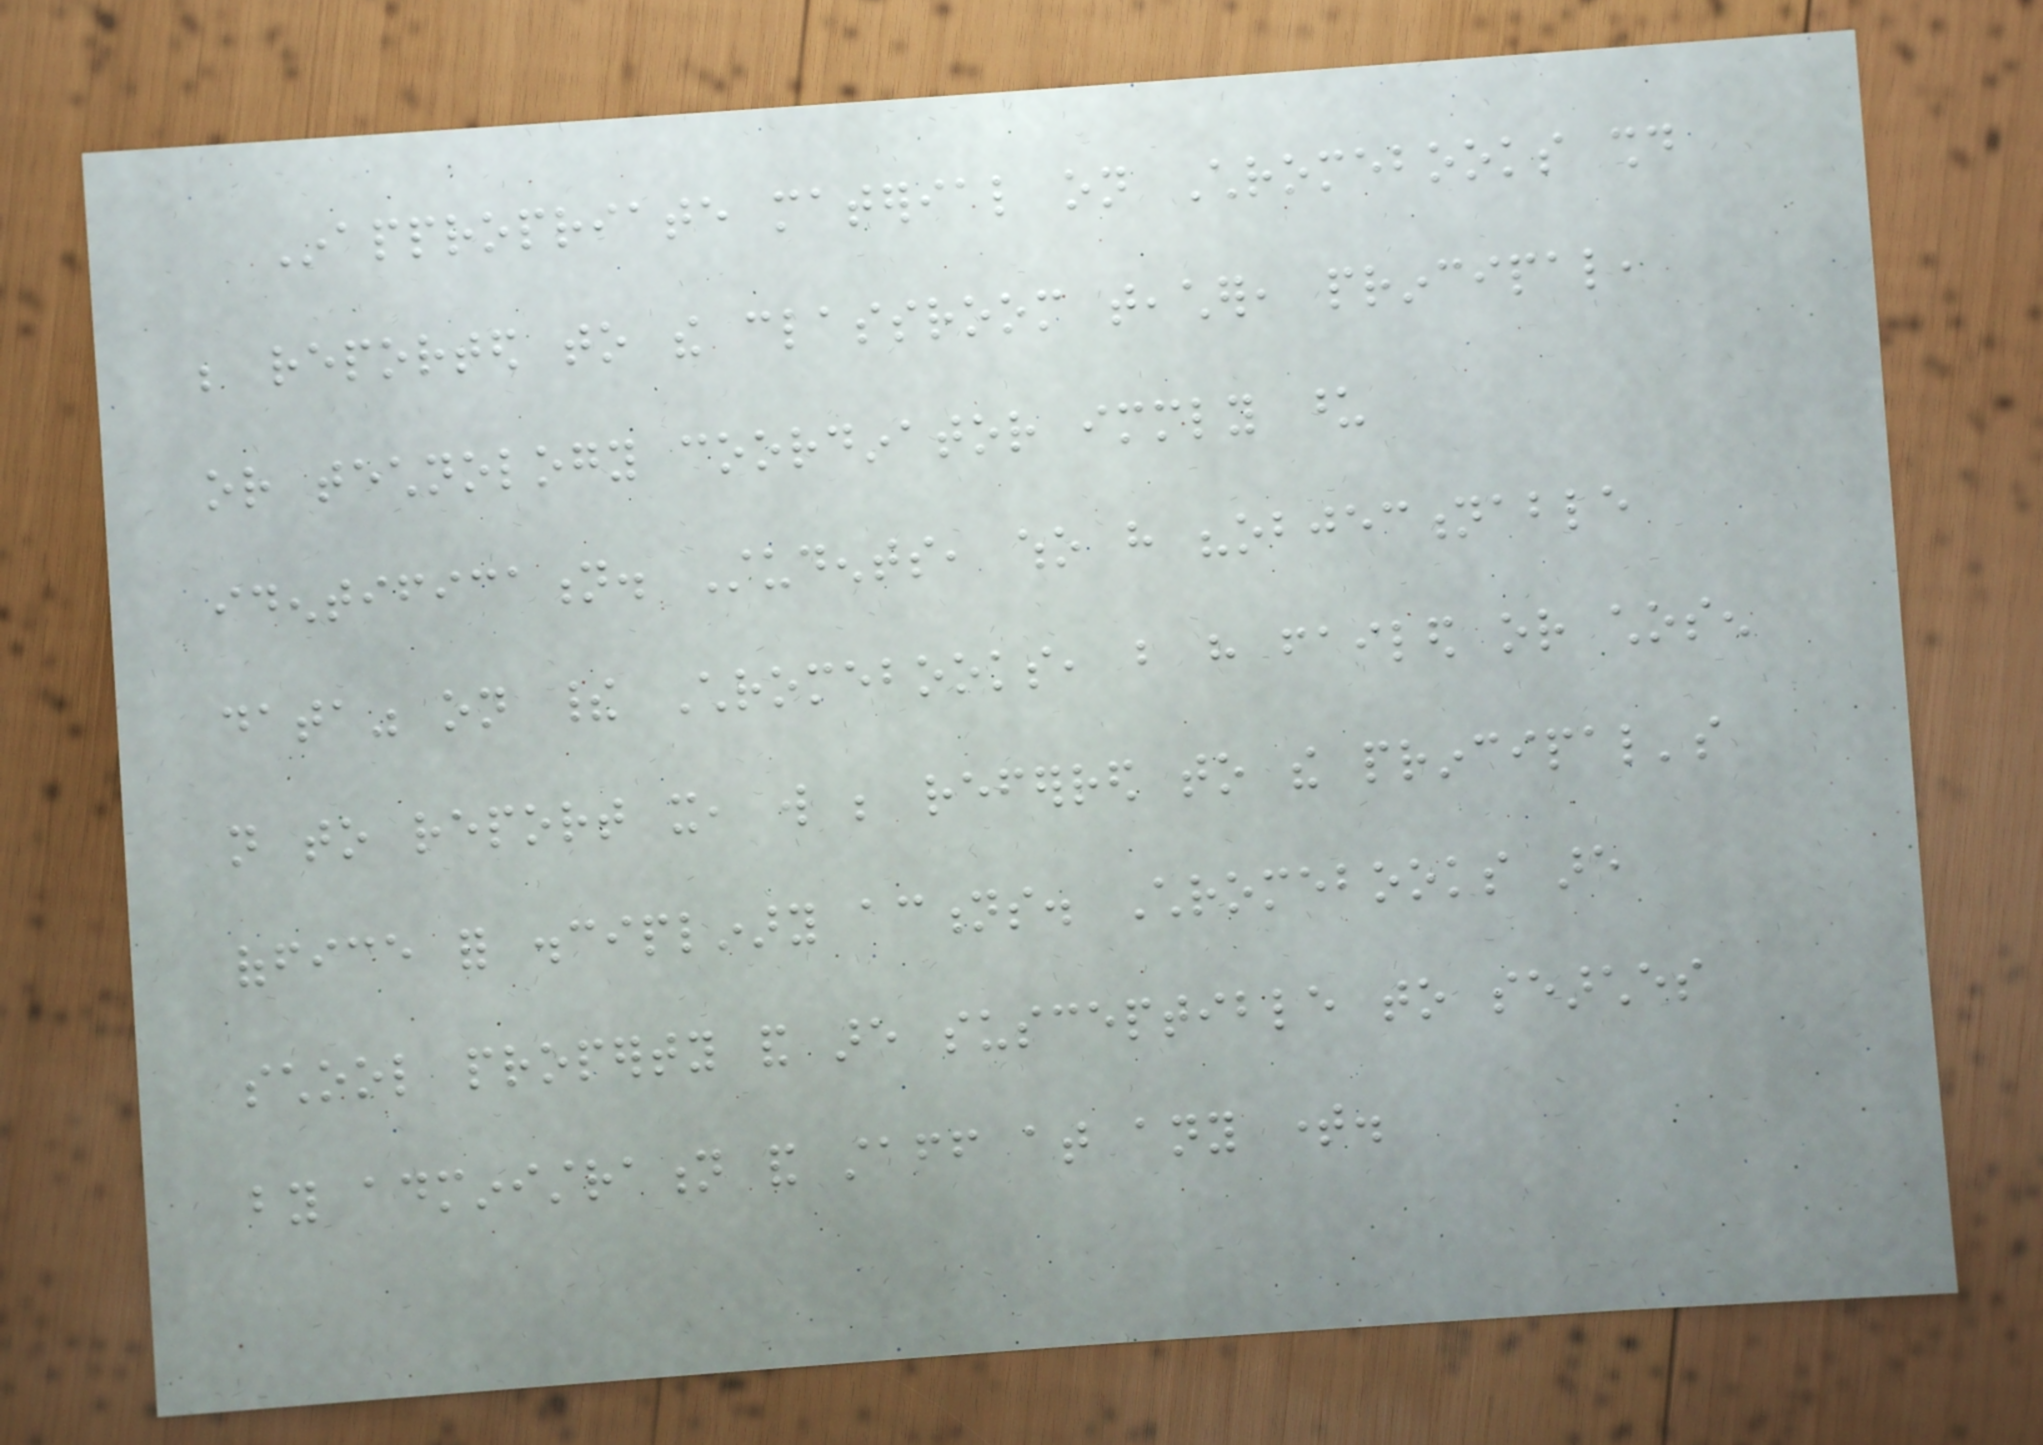Inappropriate material on Chromebooks should
be reported to the classroom teacher, principal,
or technology coordinator immediately upon
identification. Students, who have "objectionable
data" on their Chromebooks, but have failed or chosen
not to report it, will be referred to the principal's
office for disciplinary actions. Chromebooks are
school property and are susceptible to searches
by administration and staff at any time.
